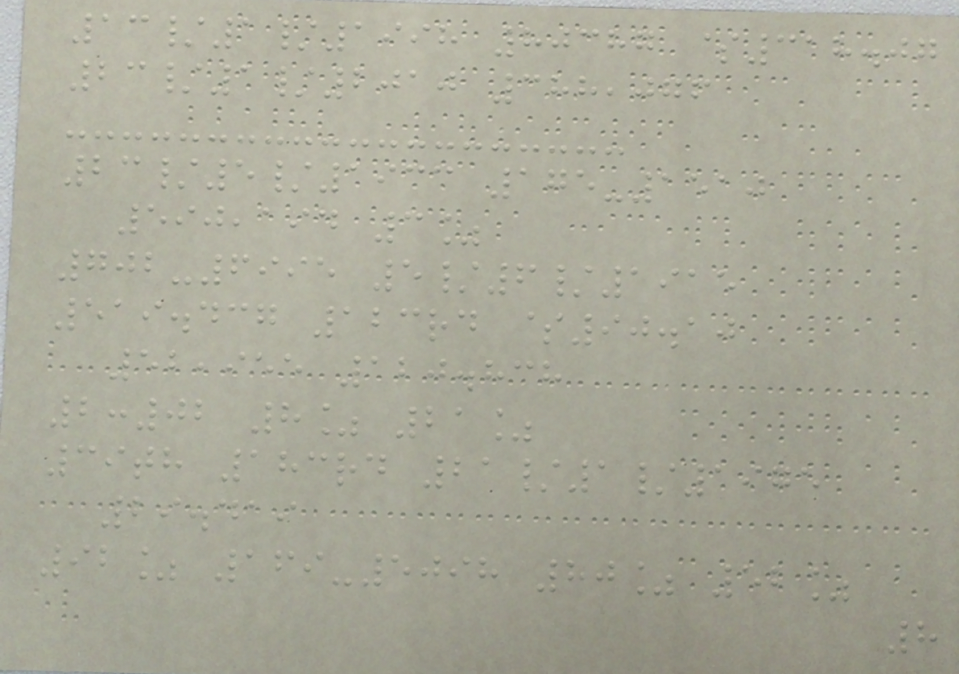13/1/1998 80387 $318.07
23/1/2010 388,076
23/5/1933 175-1510
590,194 3%
702-6995 5/6/1915
519.437 123rd $90.10
52,955 120.838
2:02 8% 21%
39th 183rd 21/1/1975
29.419
92% 169-5098 80% 52%
8
